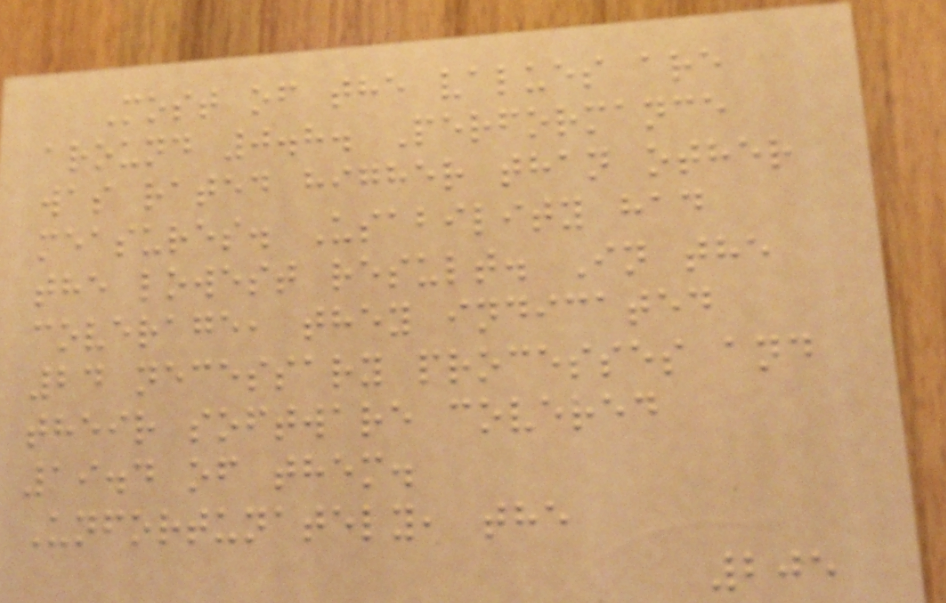Most of the values are
around 0.8. Performance
was rated higher than other
measures. Usability had
the lowest result. In the
coverage, they indicated
24 necessary processes and
their software covered
19.4 of them.
Unfortunately, the
205
